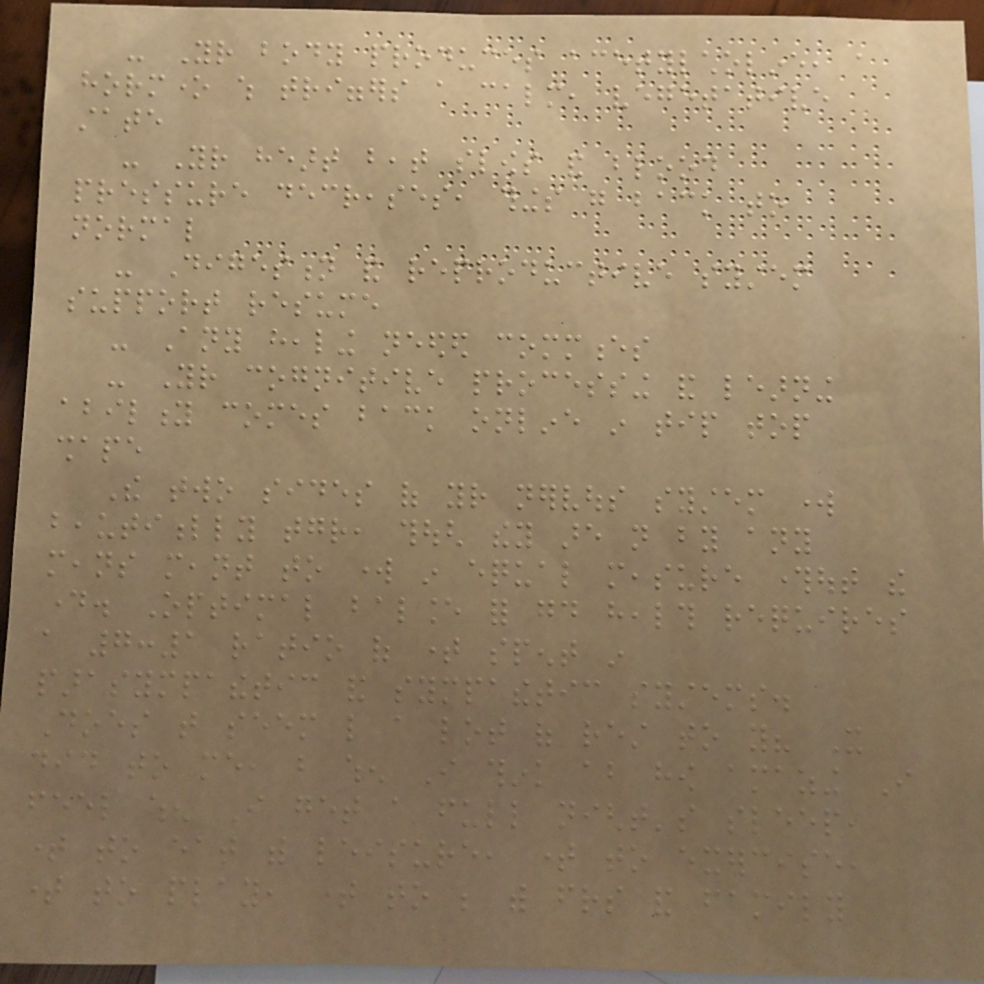- Your body produces acetylcholine, a
hormone which triggers a calm, vegetative
state
- Your heart beat slows and blood
pressure decreases, things go back to
normal
- Digestion and reproductive system
support resume
- Any healing needed commences
- Your cognitive processing and learning
ability comes back online in tip top
shape
The two sides of your nervous system work
beautifully together, though they are not by any
means meant to work in equal measure throughout the
day. Optimal balance for good health requires
a 7:1 ratio of time spent in
parasympathetic and sympathetic systems.
Does that seem like a lot of rest to you? It
did to me, but when I think about how amazing I
feel when I get a full night's sleep,
time to eat with leisure, time to exercise,
time to play, time to be with friends and family
